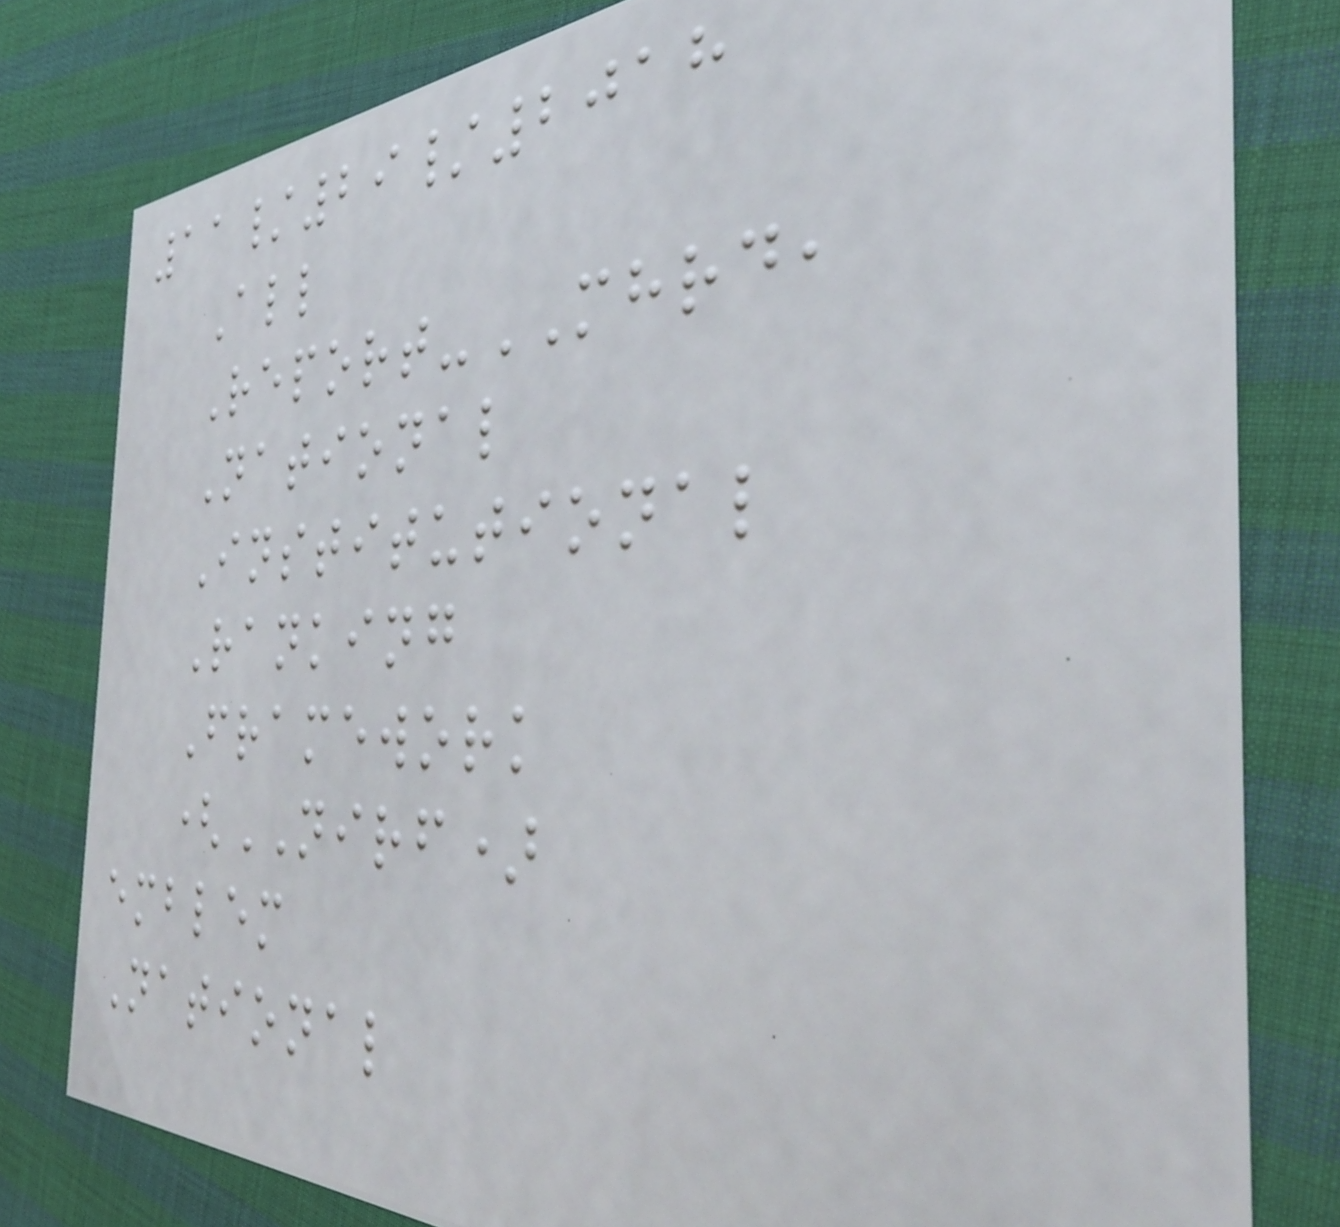11/29/2018
All
Report-MHRD,
National
Institutional
Ranking
Framework
(NIRF)
emblem
National
